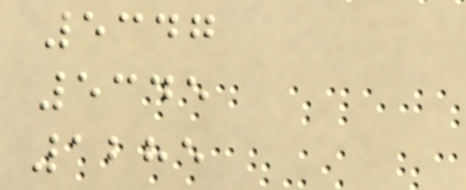5347
5345
1285
